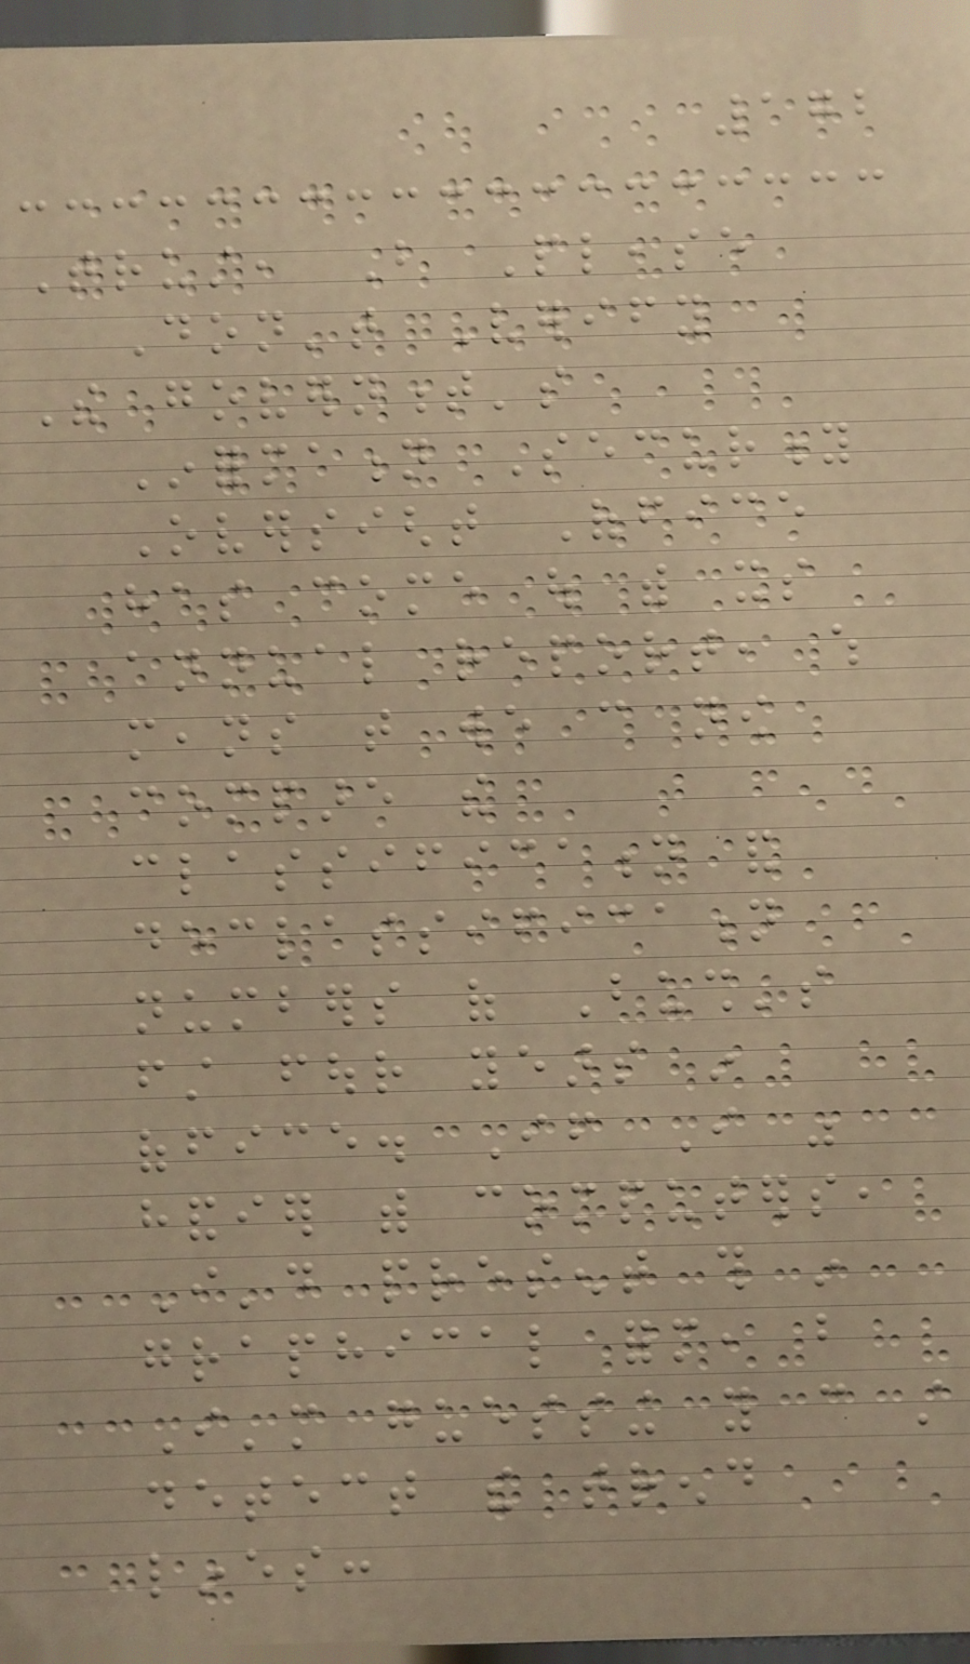172
Trust, But Please
Don't Verify
The government's
Information Security
Oversight Office
has come out with its
annual report, which
means that we can now
compare the
classification and
declassification
numbers of Bush's
first four years in
office. If I was
handier with computers,
I'd present this in
graphical form, but
I'm guessing you can still
detect the trend
lines:
